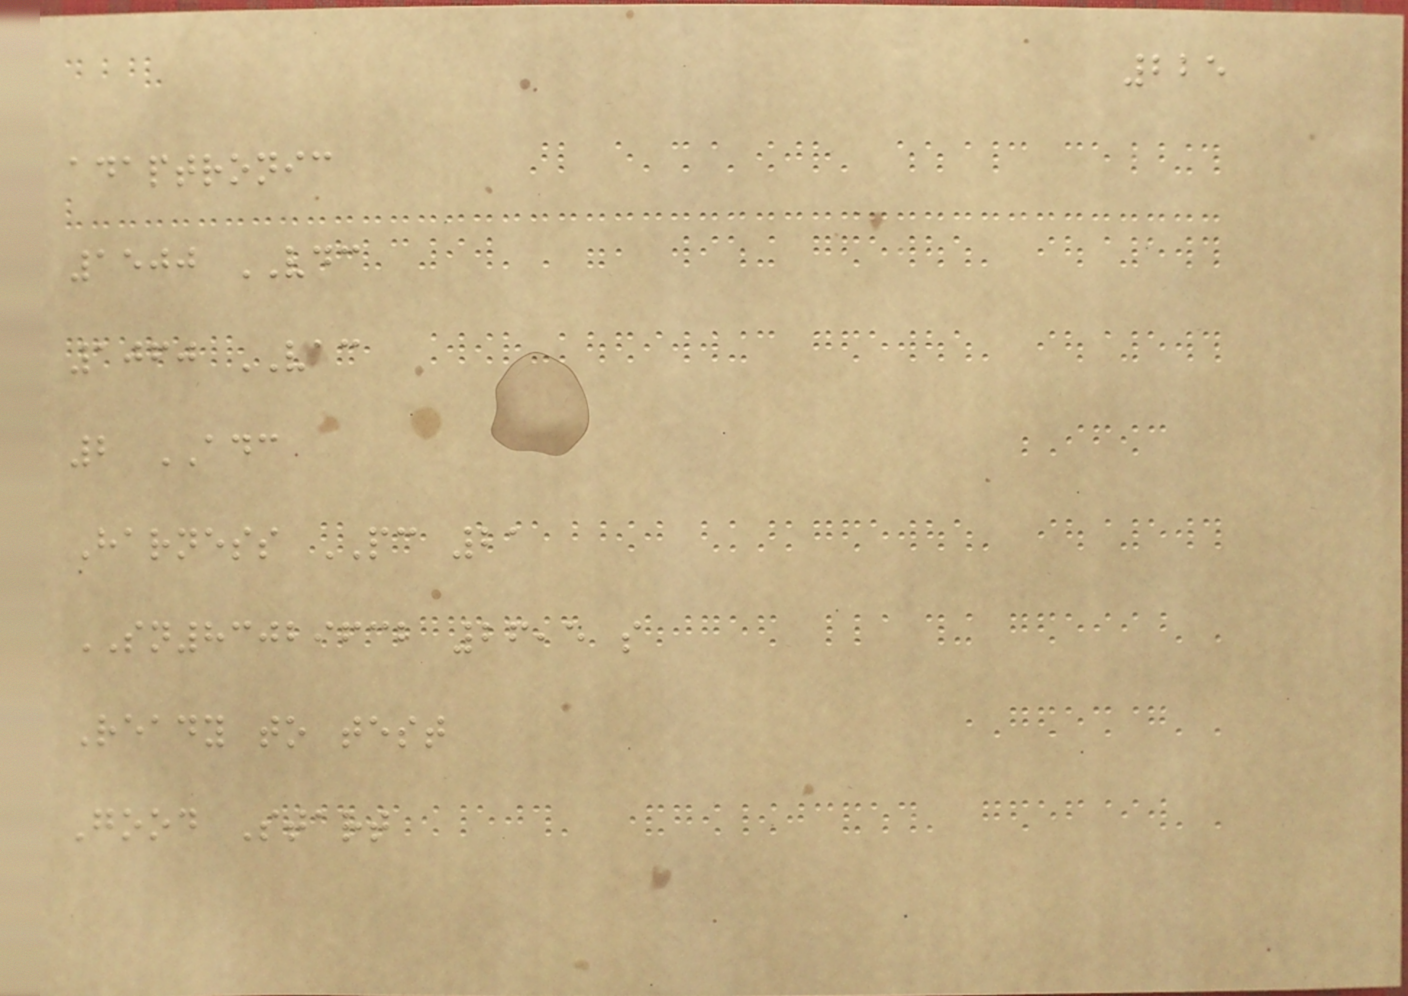225
adaptronic
1500 VDC
1060 VAC
2 ADC
Harness PC 21
SN83029632 26,5 s
Ready to test
Good Start
